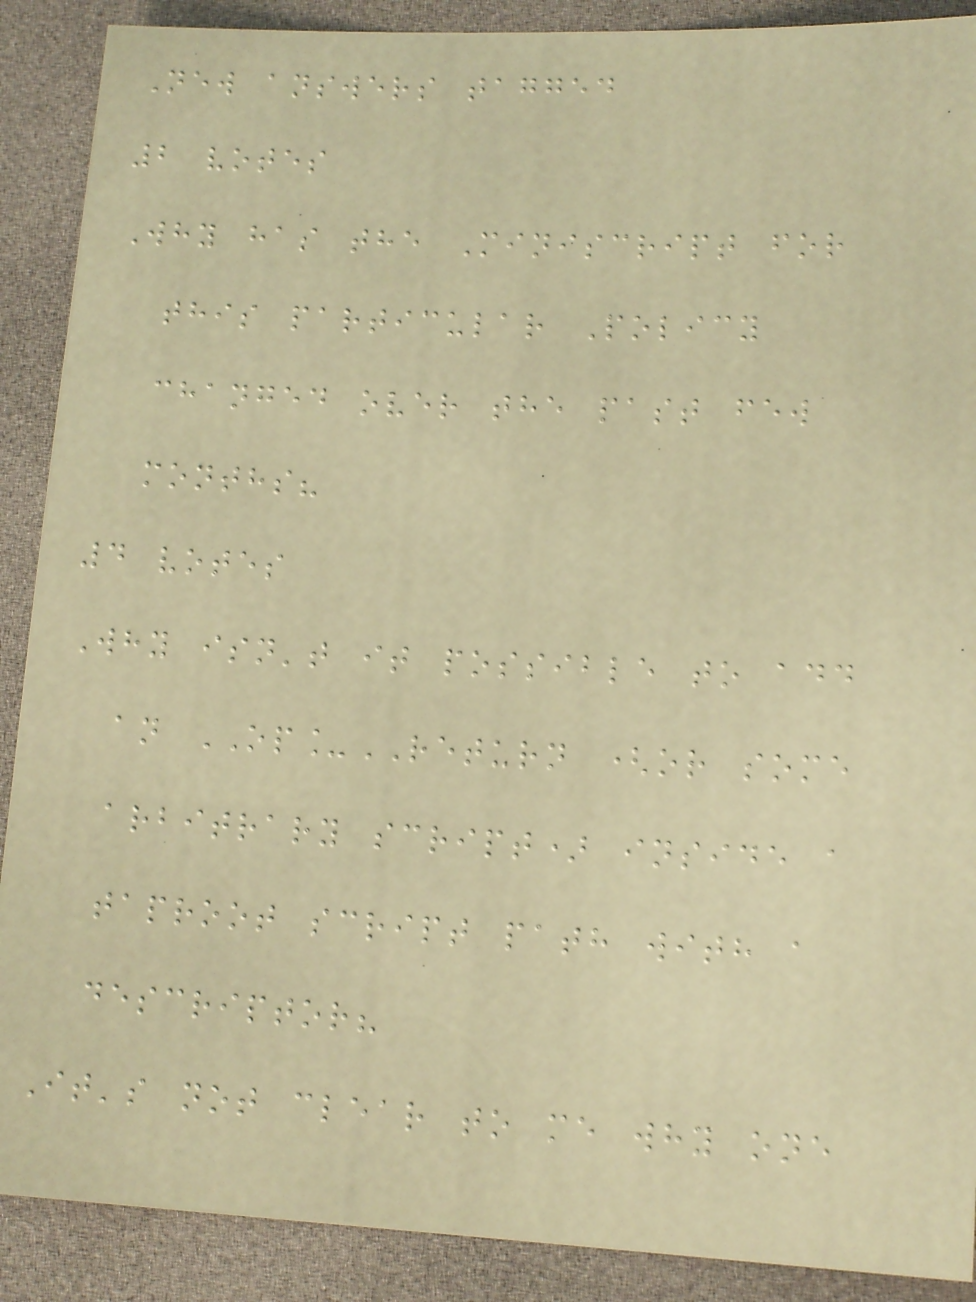New answers tagged
2 votes
Why has the Miniscript for
this particular Policy
changed over the past few
months?
4 votes
Why isn't it possible to add
an OP_RETURN (or some
arbitrary script) inside a
taproot script path with a
descriptor?
It's not clear to me why one
